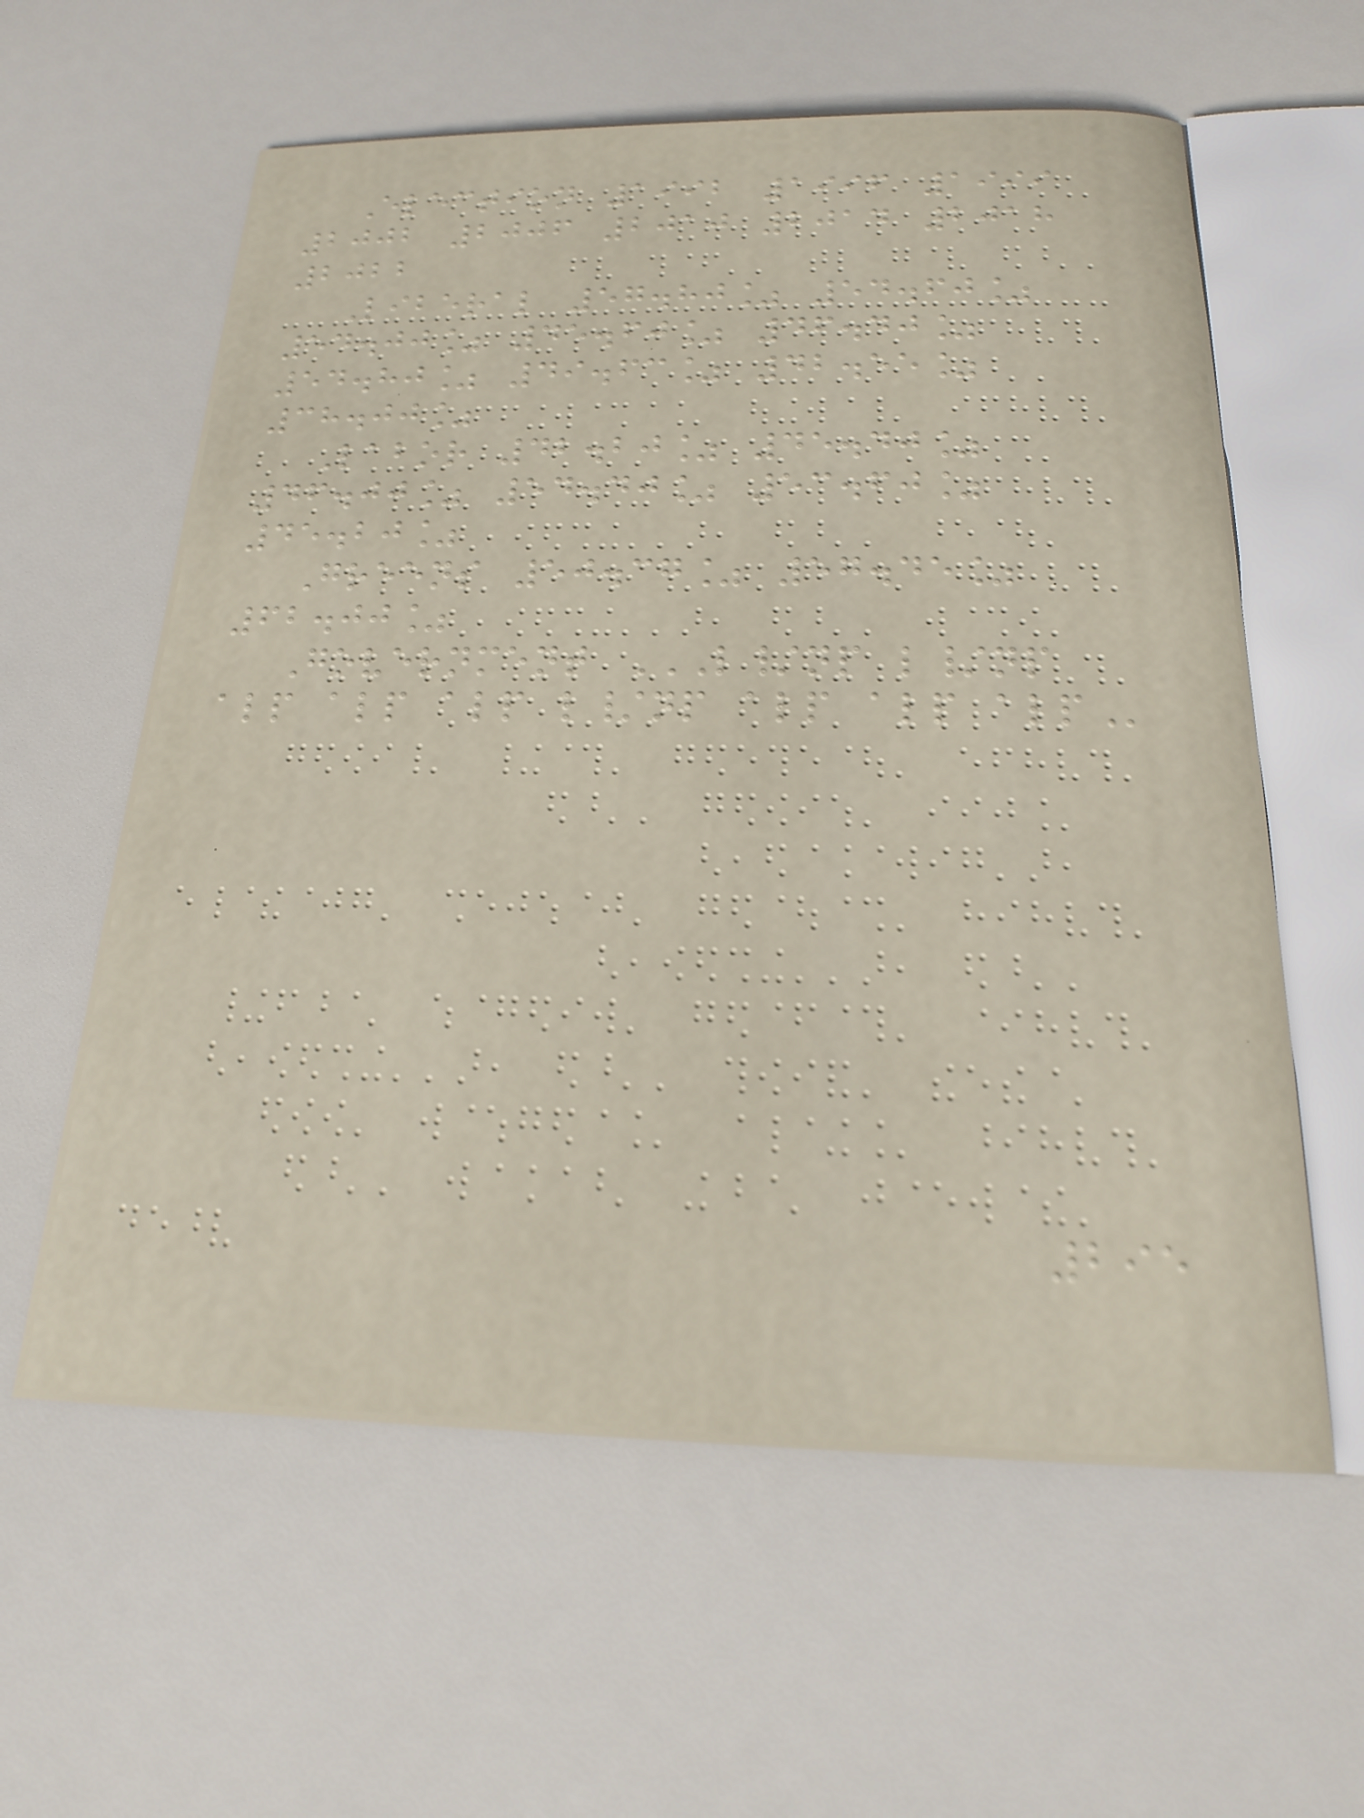Election 1992 1996 1999
2002 2006 2010 2014 2018
2022
Liberal 57.80% 54.60%
54.00% 45.60% 46.40%
54.80% 49.63% 42.55%
38.00%
Labor 42.20% 45.40%
46.00% 54.40% 53.60%
45.20%
Greens 50.37% 57.45%
62.00%
Government L/NP L/NP
ALP ALP ALP L/NP ALP ALP ALP
295
